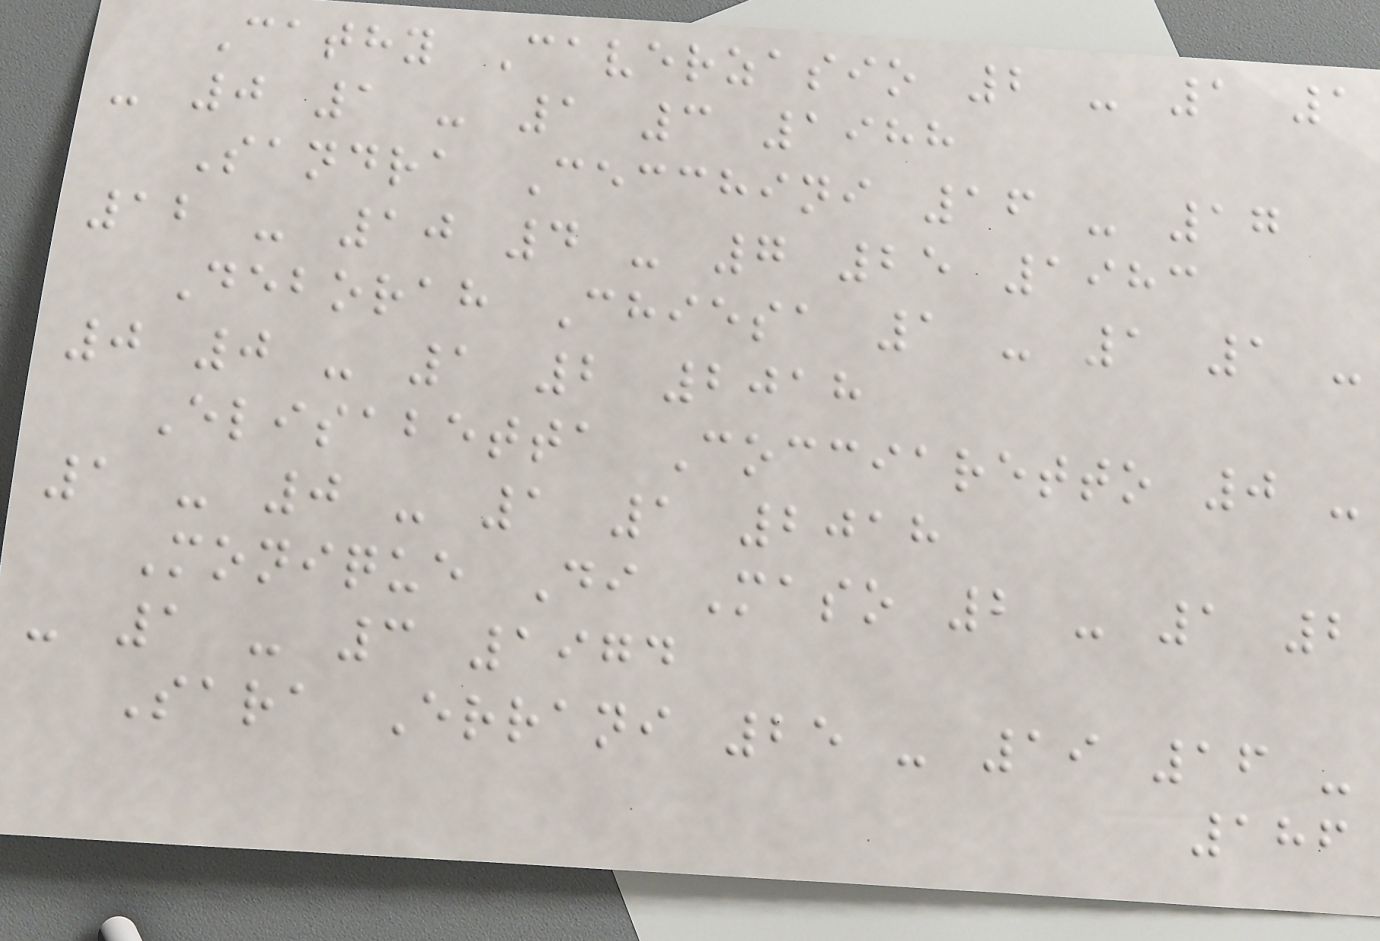Cathy Caverzasio 2 - 1 1
- 0 1 - 1 3 1988
Sandra Cecchini 16 - 17
12 - 10 4 - 7 25 1983
Deborah Chiesa 1 - 1 1 -
0 0 - 1 2 2018
Elisabetta Cocciaretto 0 -
1 - 0 - 1 1 2018
Monique Di Maso 2 - 1 2
- 1 - 3 1974
Sara Errani 25 - 19 16 -
186
